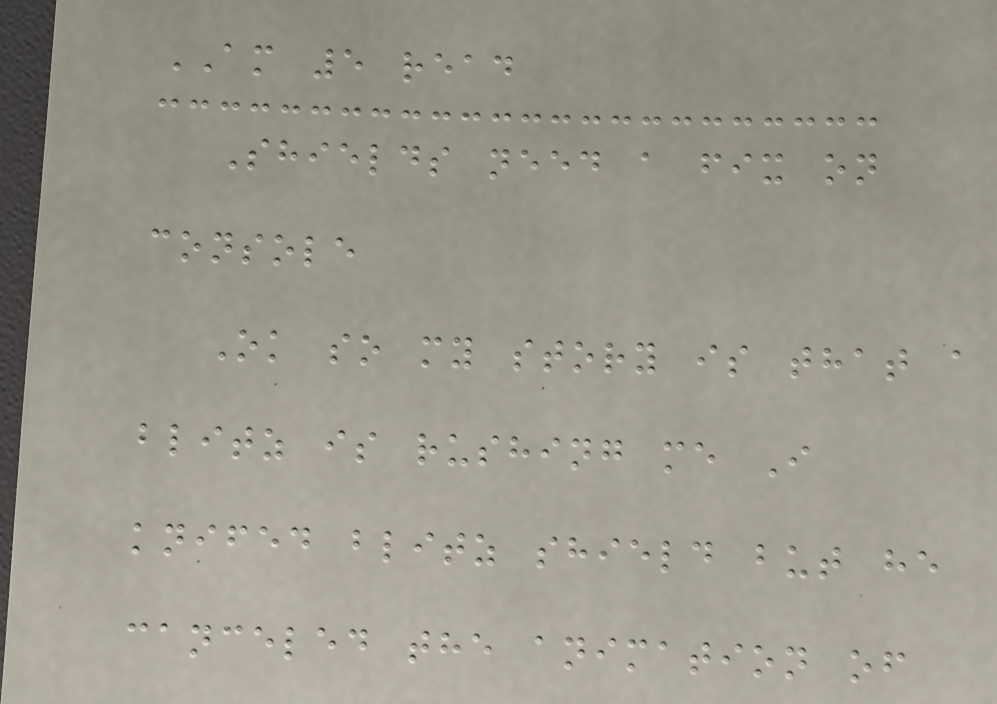AM 5 read
Shields need a fix on
console
Ok so my story is that a
blitz is rushing me I
knifed blitz shield but he
canceled the animation of
